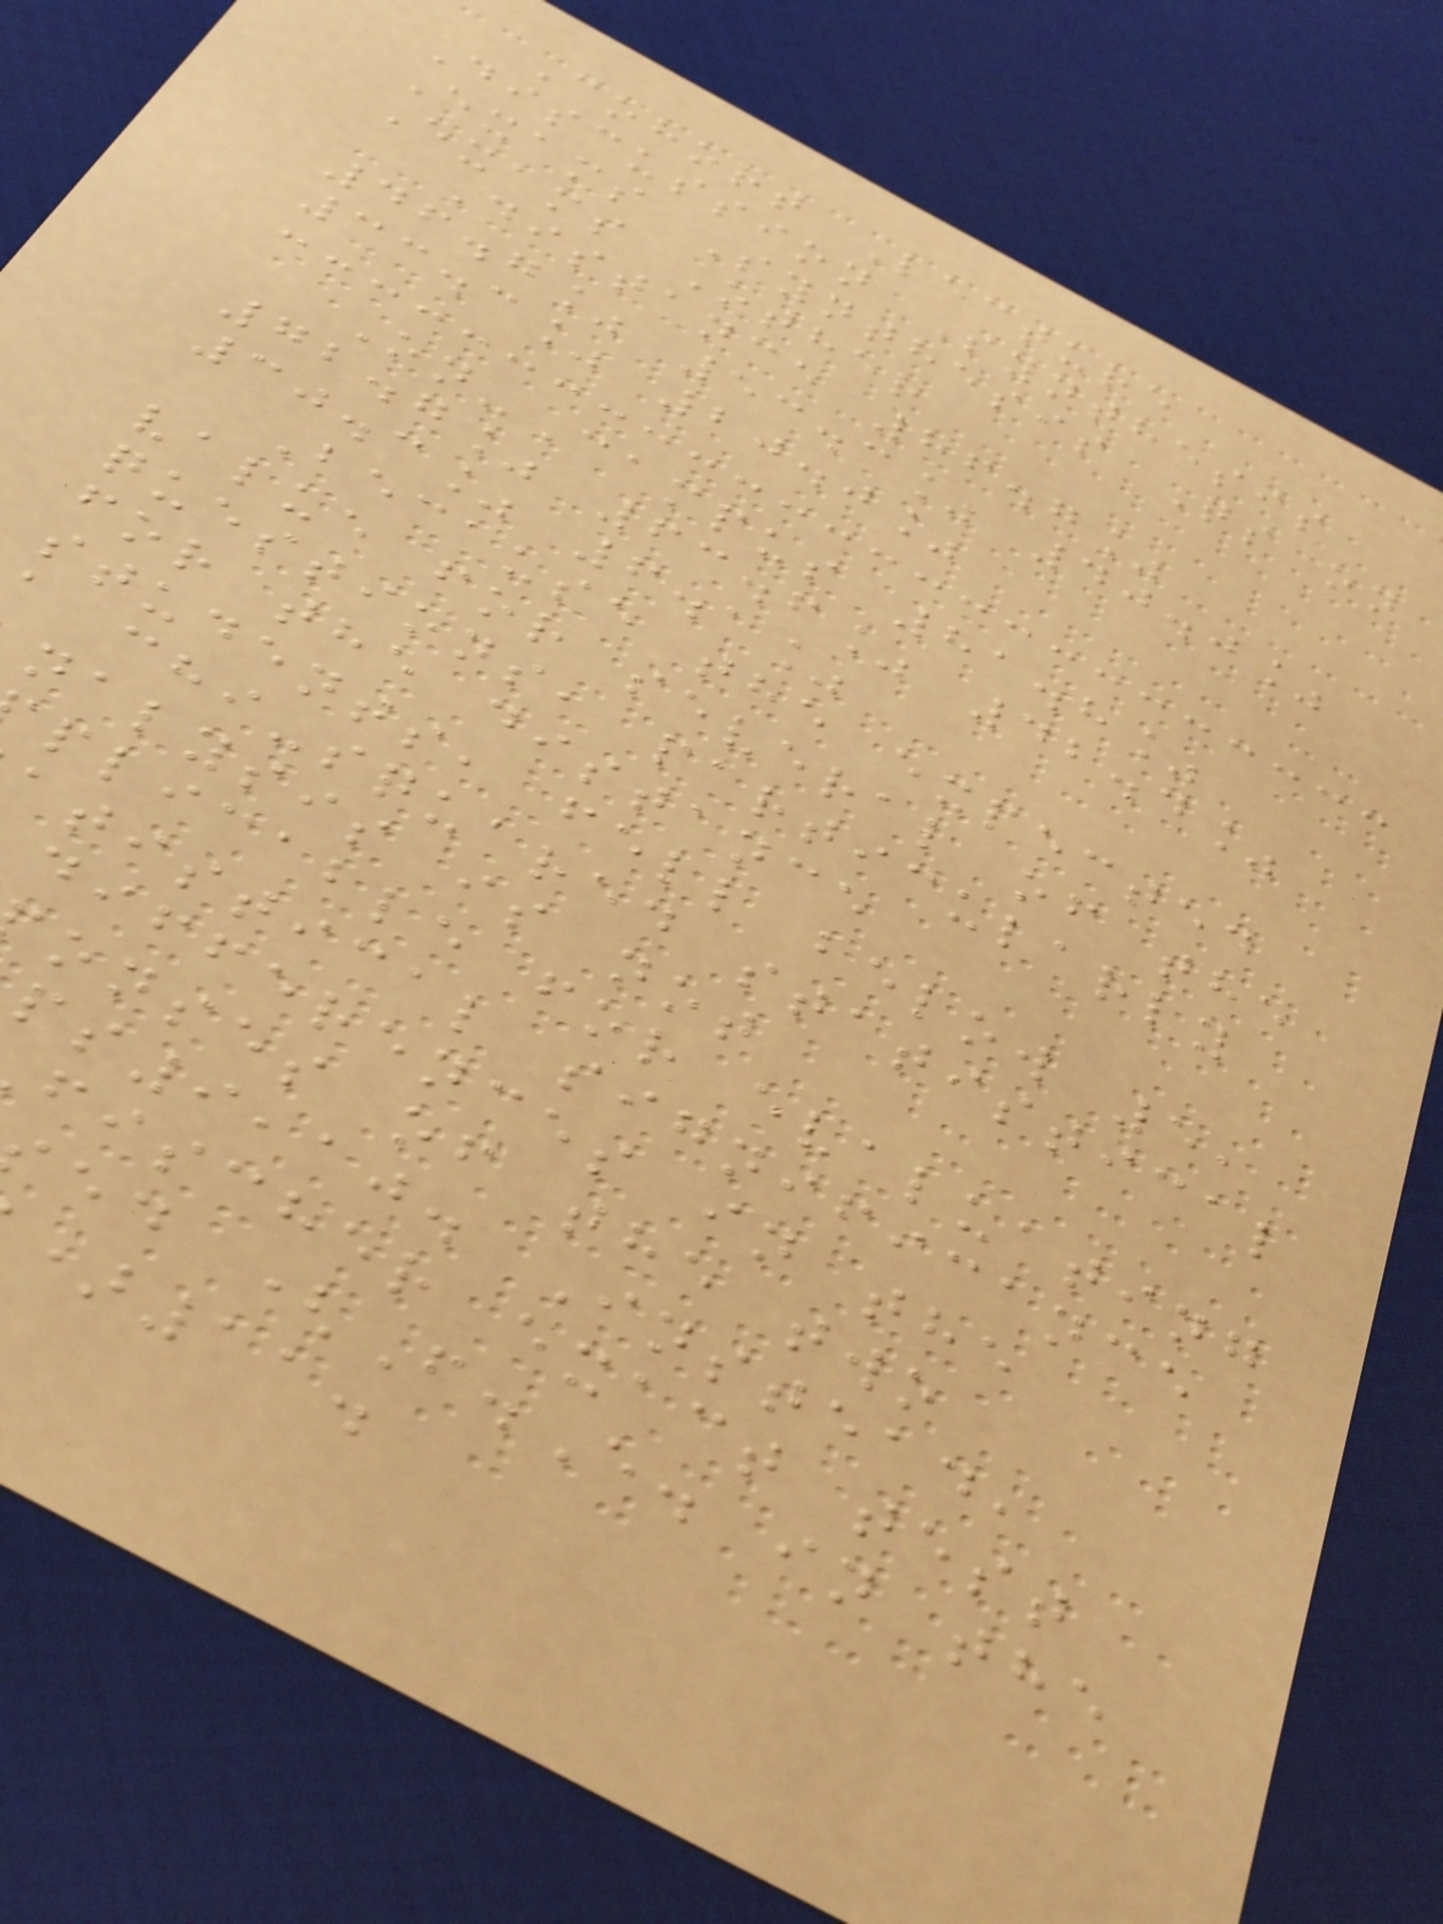Cohort Lecture
Discussion Synthesis
Exams Synthesis Qs on
Exams Other
Distance 86.7%
46.7% 53.3% 40.0%
33.3% 20.0%
On-Campus 81.8%
72.7% 63.6% 42.4%
30.3% 6.1%
Because the expected
value for several of the
questions, particularly
for the distance
students, fell below 5,
a chi-squared statistical
nalysis is not
plicable for evaluating
atistical significance
differences in the
onses of the two
ps9,10. Instead,
fischer exact test
ed (F.E. in the
)11.
